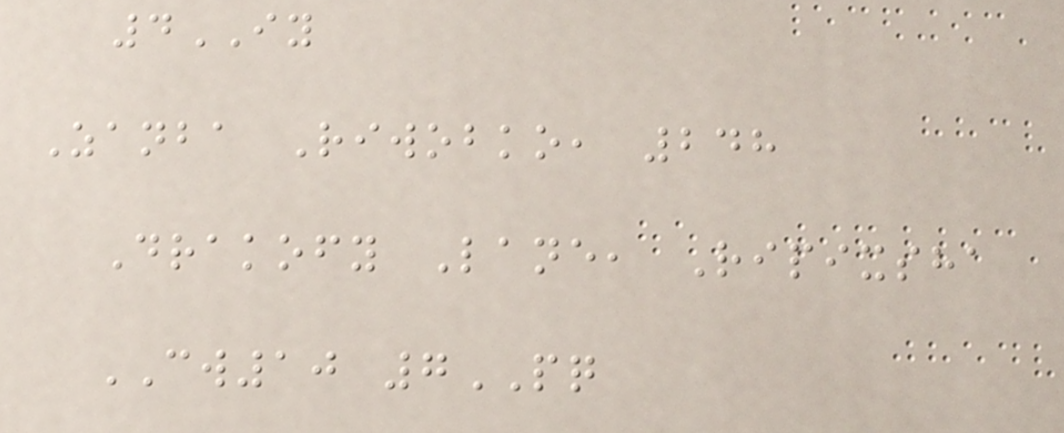4IY
Zanba Riwobko, 248
Drakofy Lane, Ripixsha
CW10 7PQ
